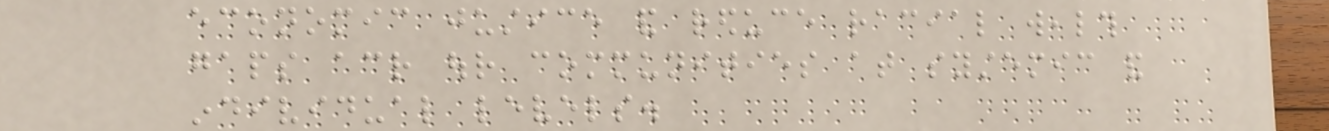economic justice and reduce racial wealth
gaps across our communities at systemic and
individual levels.
